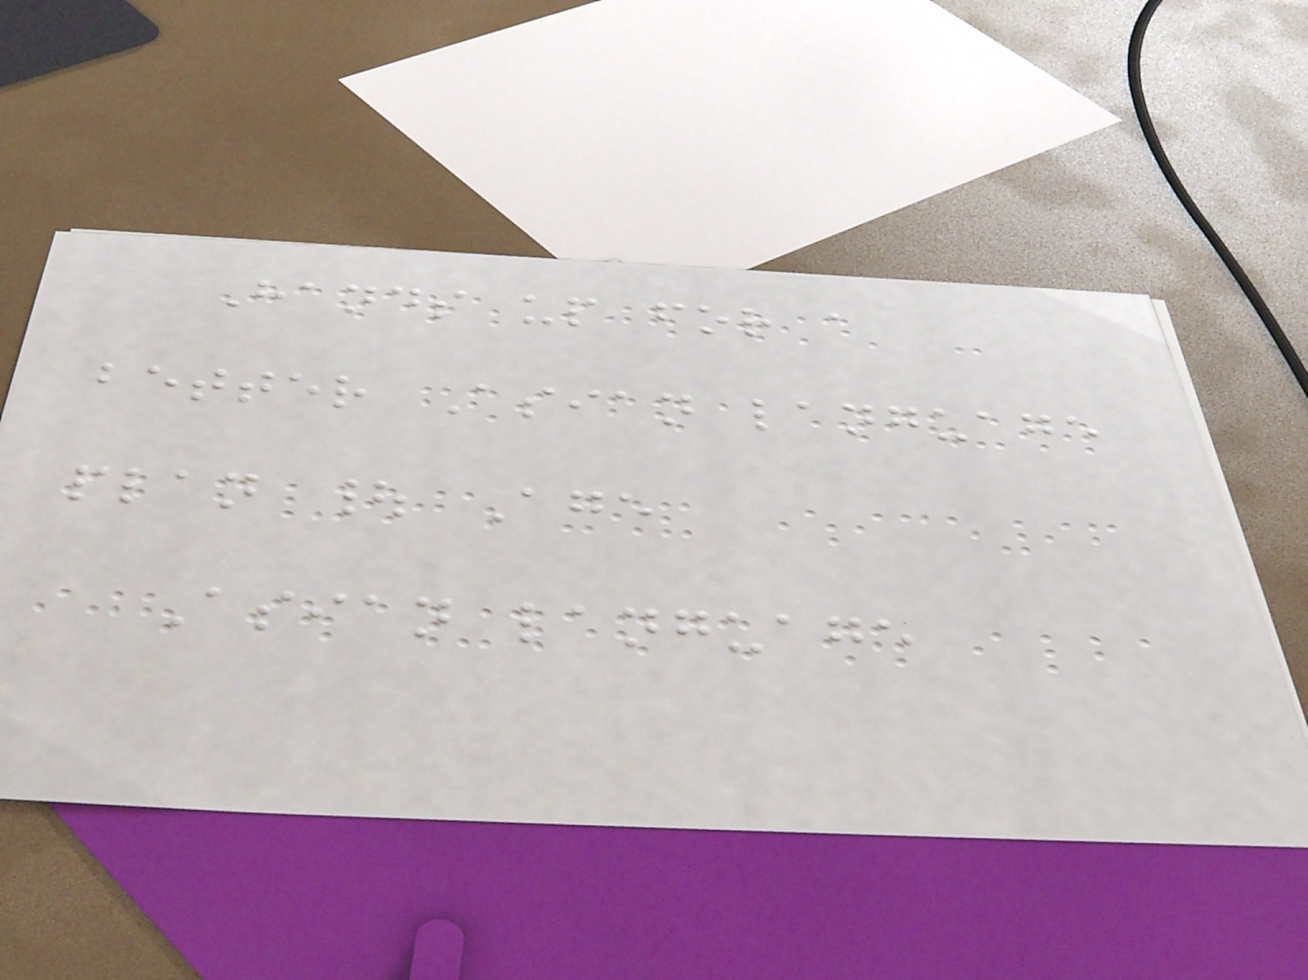Hands up for a
better Asian language
plan | Age
Asian language
